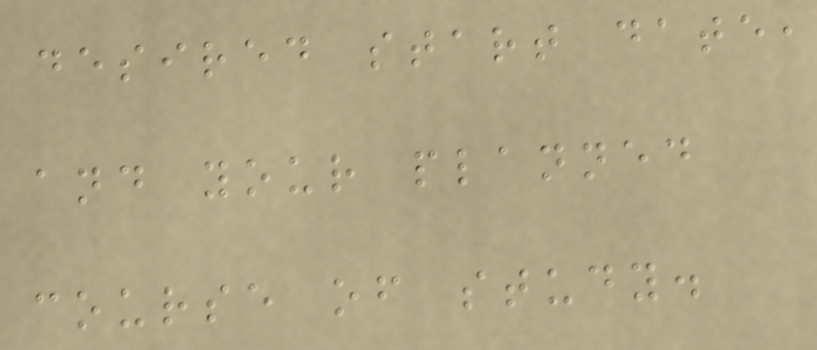desired start date,
and your planned
course of study.
